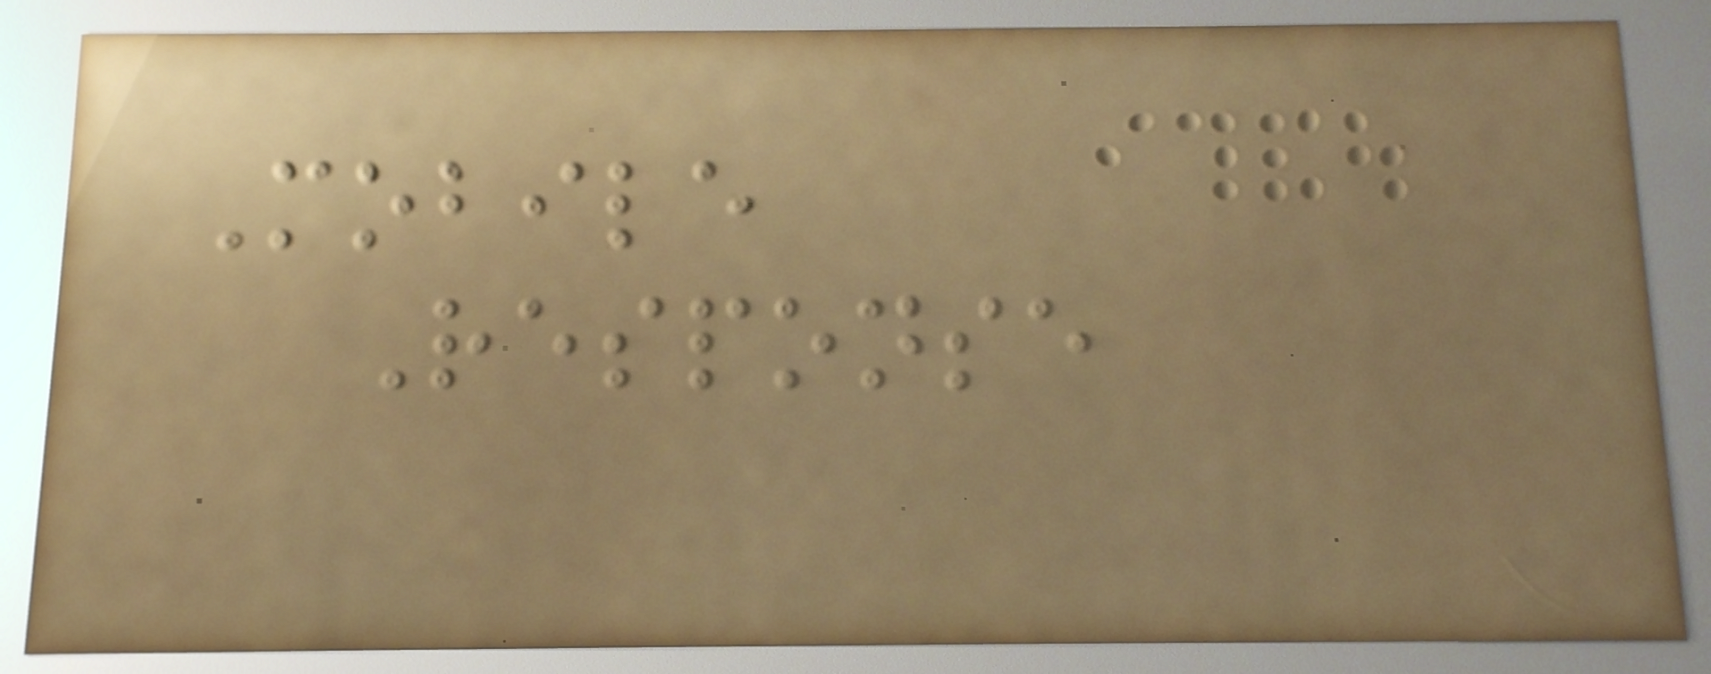Mobile
Response
